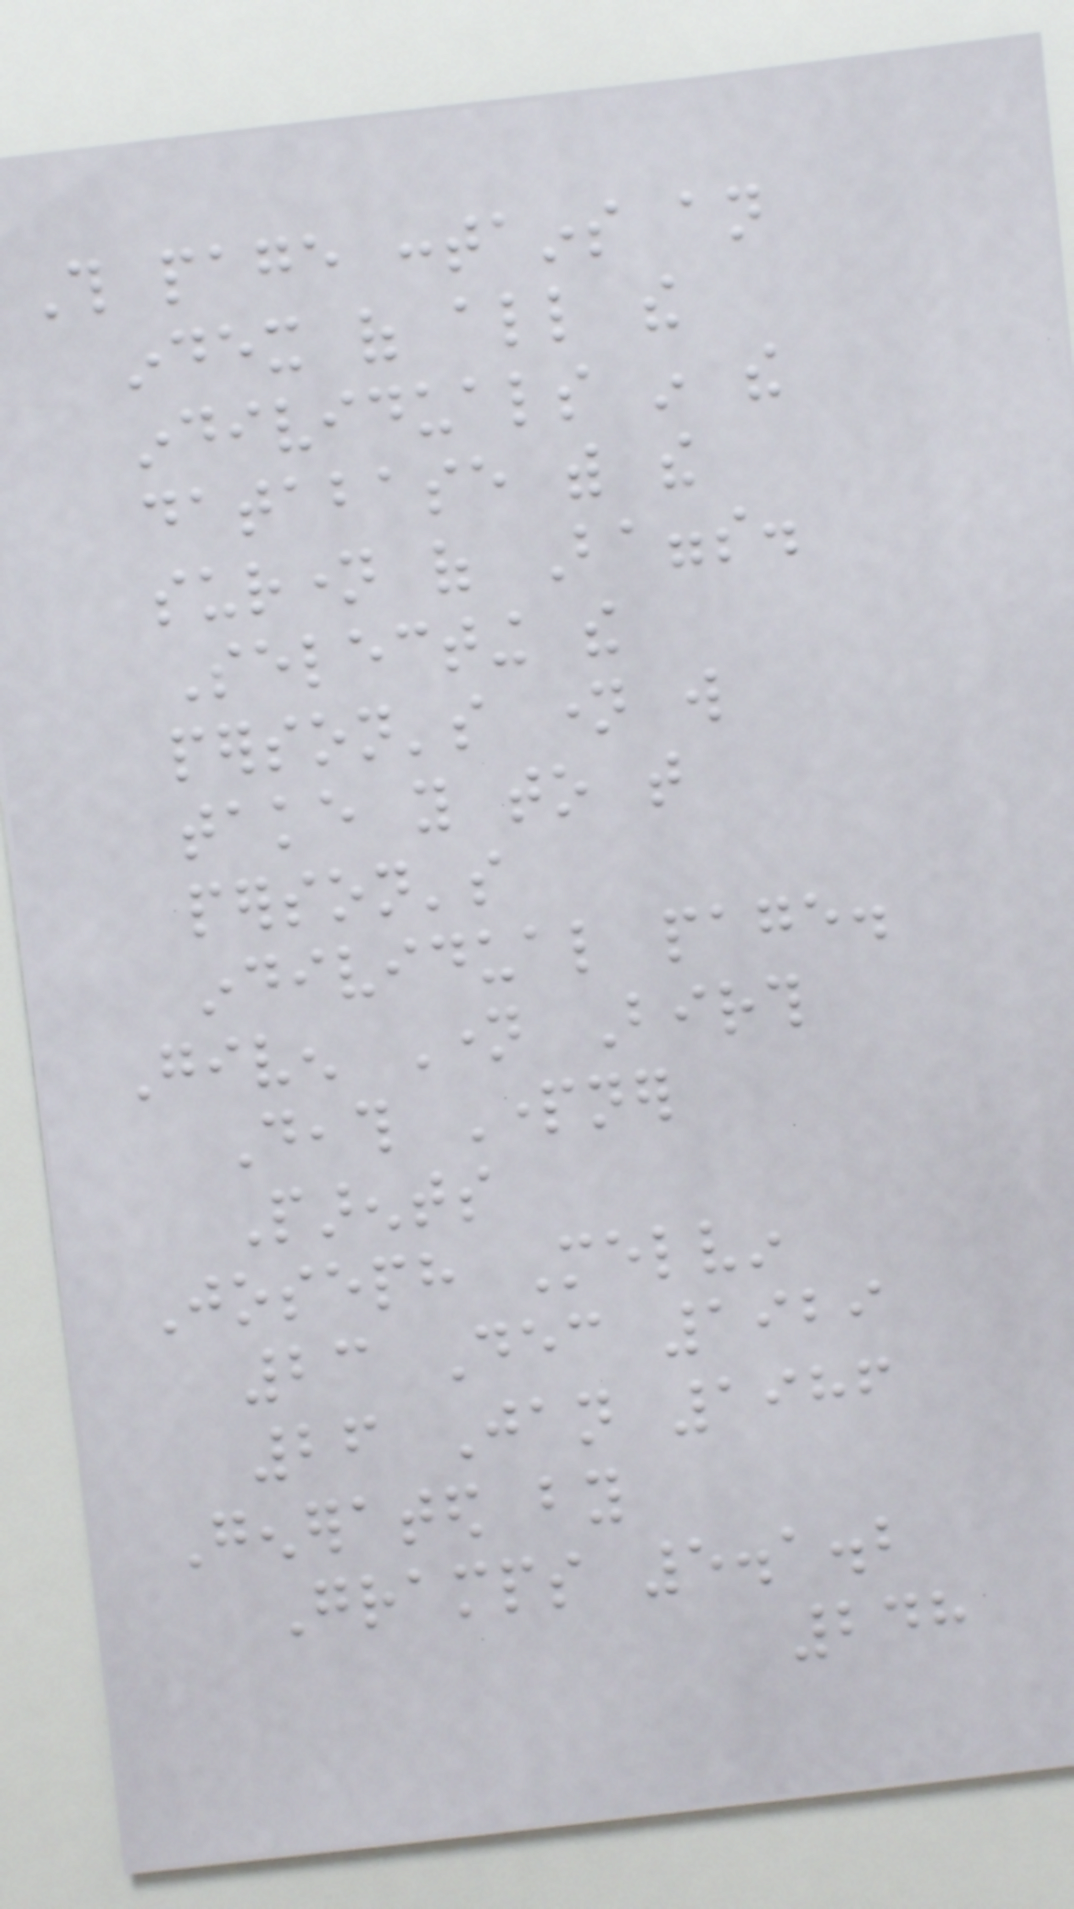This page contains an
index of all the
individuals in the
database with the
surname of Baggs.
Selecting the
person's name will
take you to that
person's
individual page.
Given Name Birth
Death Partner
Parents
Joseph Melvin
23 Dec 1929
26 Jan 1986
Generated by
Gramps 5.1.2
248
